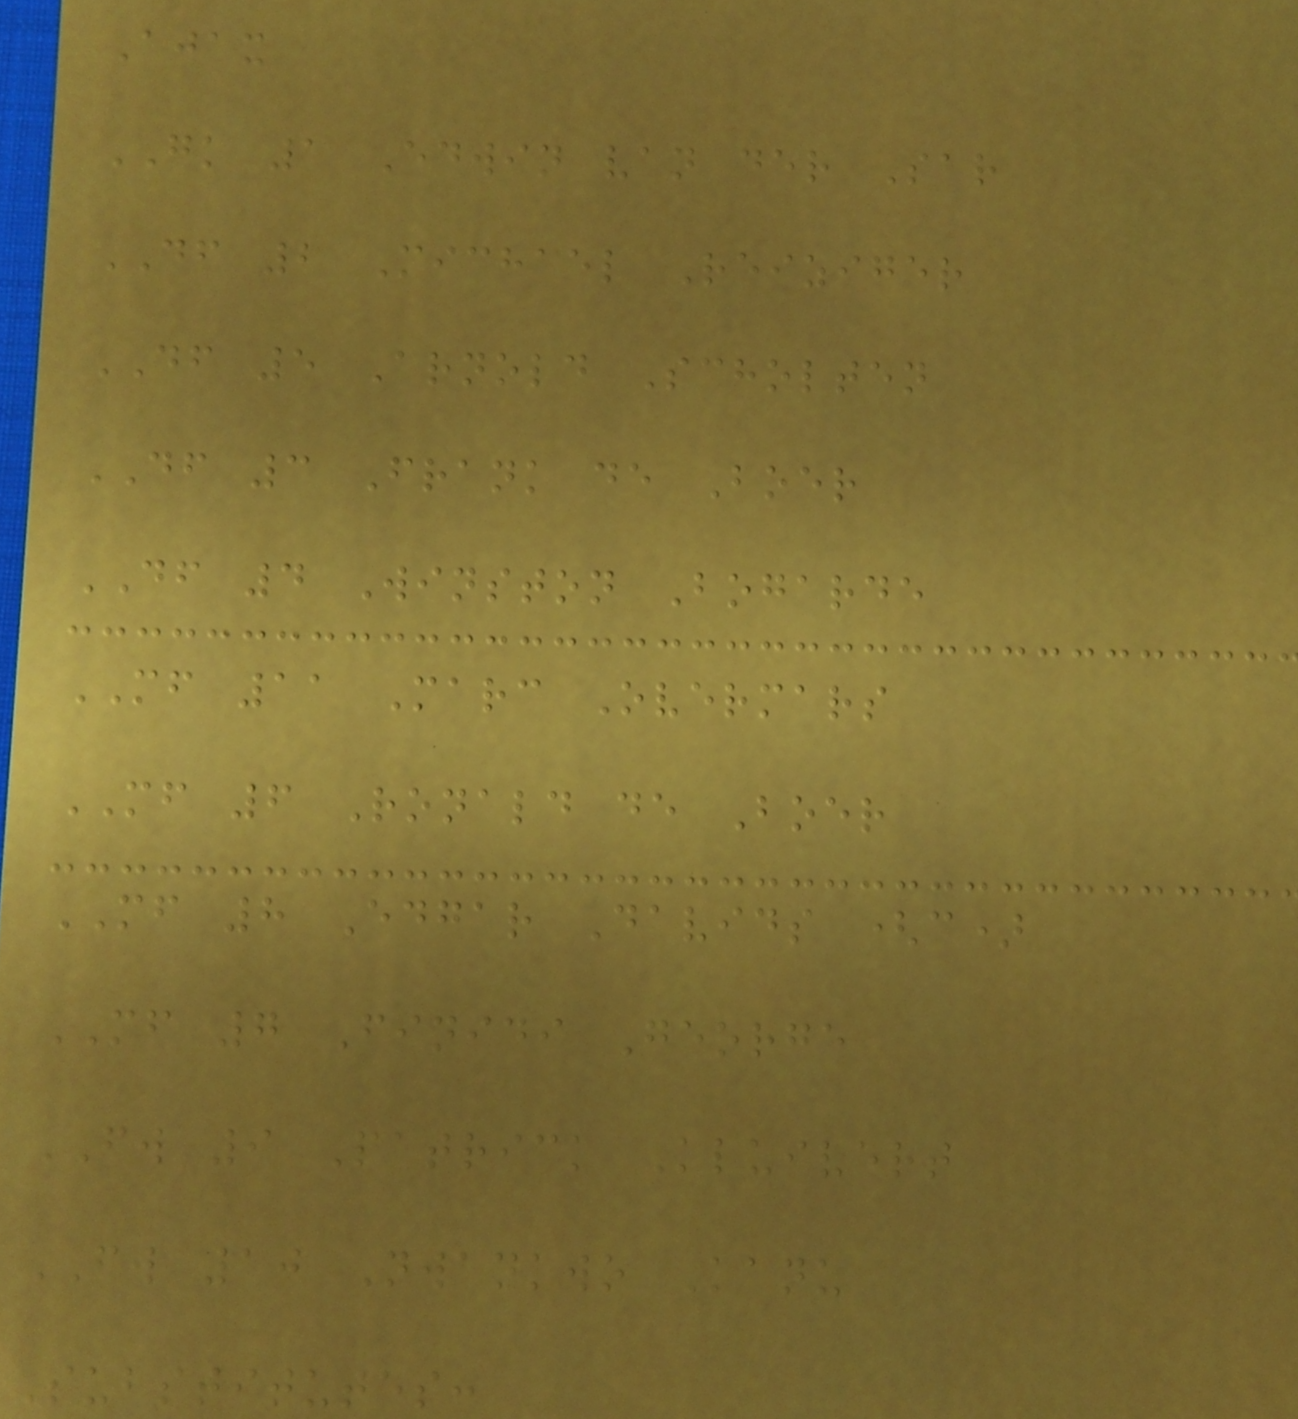Ajax
GK 1 Edwin van der Sar
DF 2 Michael Reiziger
DF 5 Arnold Scholten
DF 3 Frank de Boer
DF 4 Winston Bogarde
MF 11 Marc Overmars
MF 6 Ronald de Boer
MF 8 Edgar Davids (c)
MF 7 Finidi George
FW 9 Patrick Kluivert
FW 10 Nwankwo Kanu
Substitutes:
